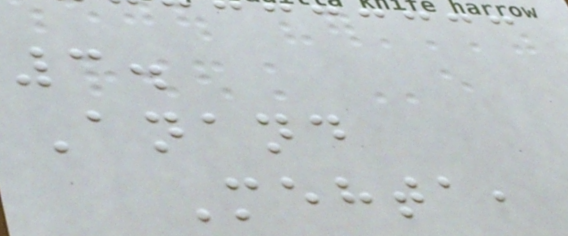3.
Anand
Mehta,
